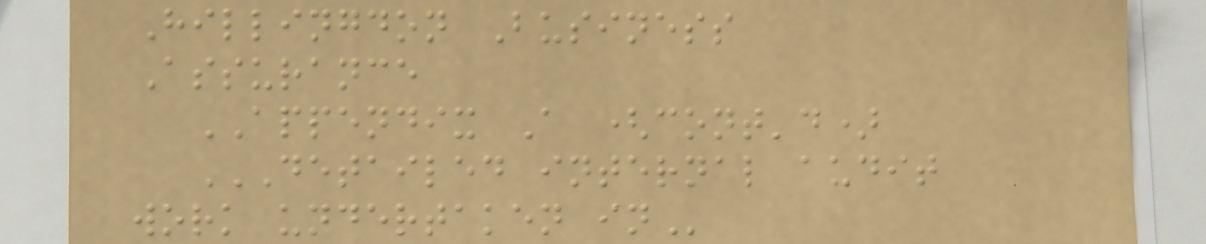Hillingdon Business
Assurance
APPENDIX A (cont'd)
DETAILED INTERNAL AUDIT
WORK UNDERTAKEN IN
